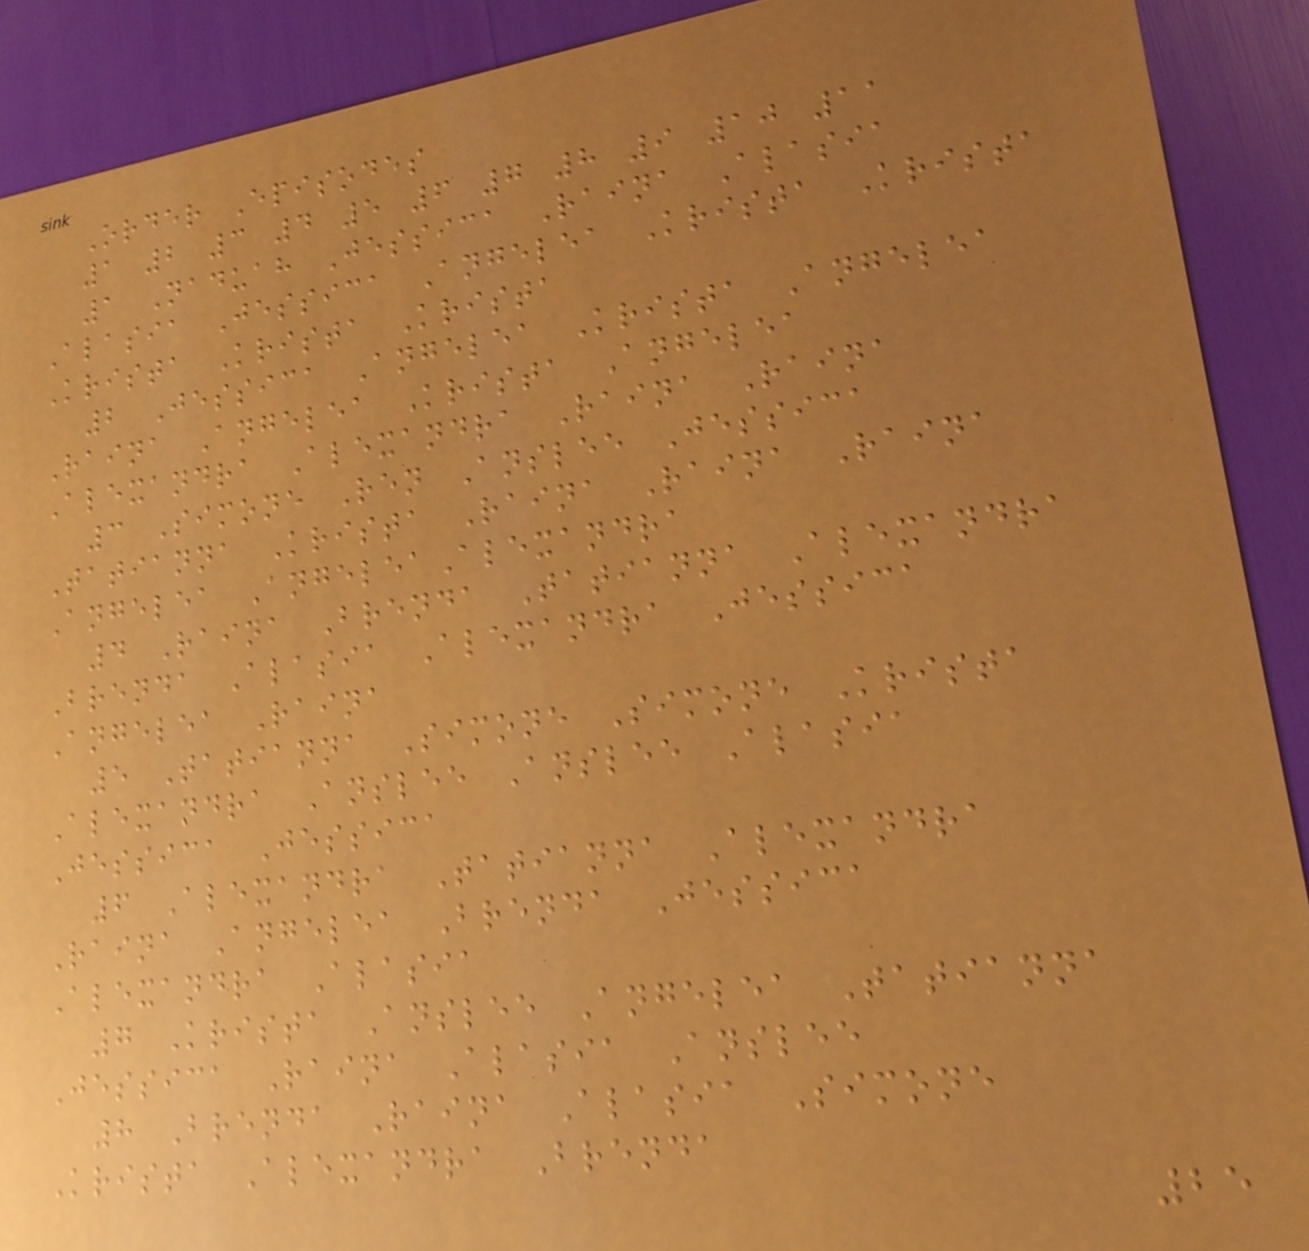Order Episodes
1 2 3 4 5 6 7 8 9 10 11
1 Naduah Jessica Raina Alasia
Alasia Jessica Angelea Krista Krista
Krista Krista Krista
2 Jessica Angelea Krista Angelea
Raina Angelea Krista Angelea
Alexandra Alexandra Raina Raina
3 Simone Ren Anslee Jessica
Tatianna Krista Raina Raina Raina
Angelea AngeleaAlexandra
4 Raina Brenda Tatianna Alexandra
Brenda Alasia Alexandra Jessica
Angelea Raina
5 Tatianna Simone Simone Krista
Alexandra Anslee Anslee Alasia
Jessica Jessica
6 Alexandra Tatianna Alexandra
Raina Angelea Brenda Jessica
Alexandra Alasia
7 Krista Anslee Angelea Tatianna
Jessica Raina Alasia Anslee
8 Brenda Raina Alasia Simone
Krista Alexandra Brenda
25
